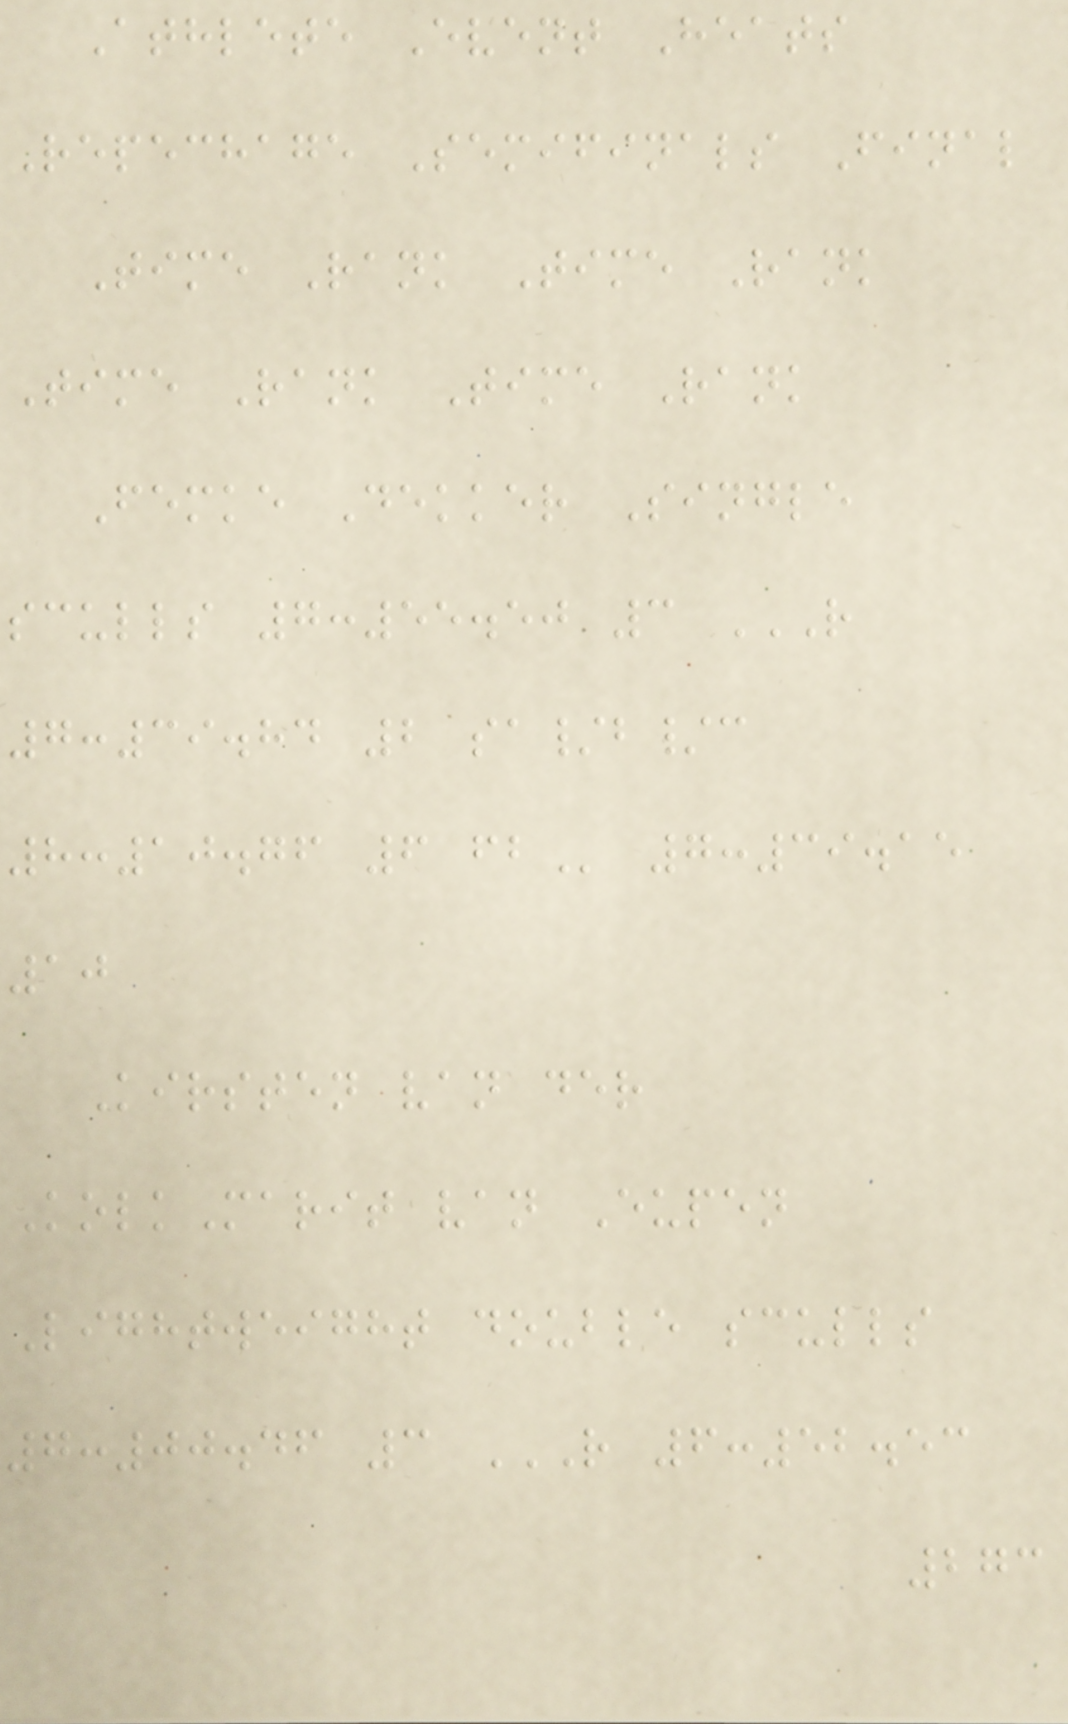Athlete Event Heats
Repechage Semifinals Final
Time Rank Time Rank
Time Rank Time Rank
Femke Dekker Single
sculls 7:55.50 3 R
7:39.84 2 SA/B/C
8:10.76 6 FB 7:39.15
10
Kirsten van der
KolkMarit van Eupen
Lightweight double sculls
7:00.46 3 R 6:52.53
273
